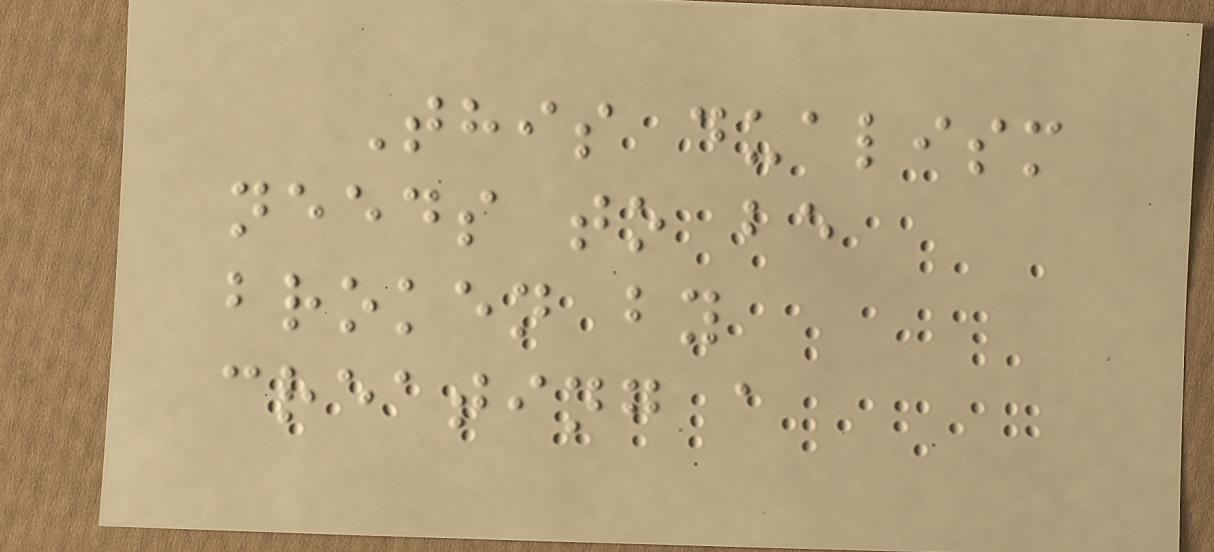This dualism
needs to be
broken by
creating a
